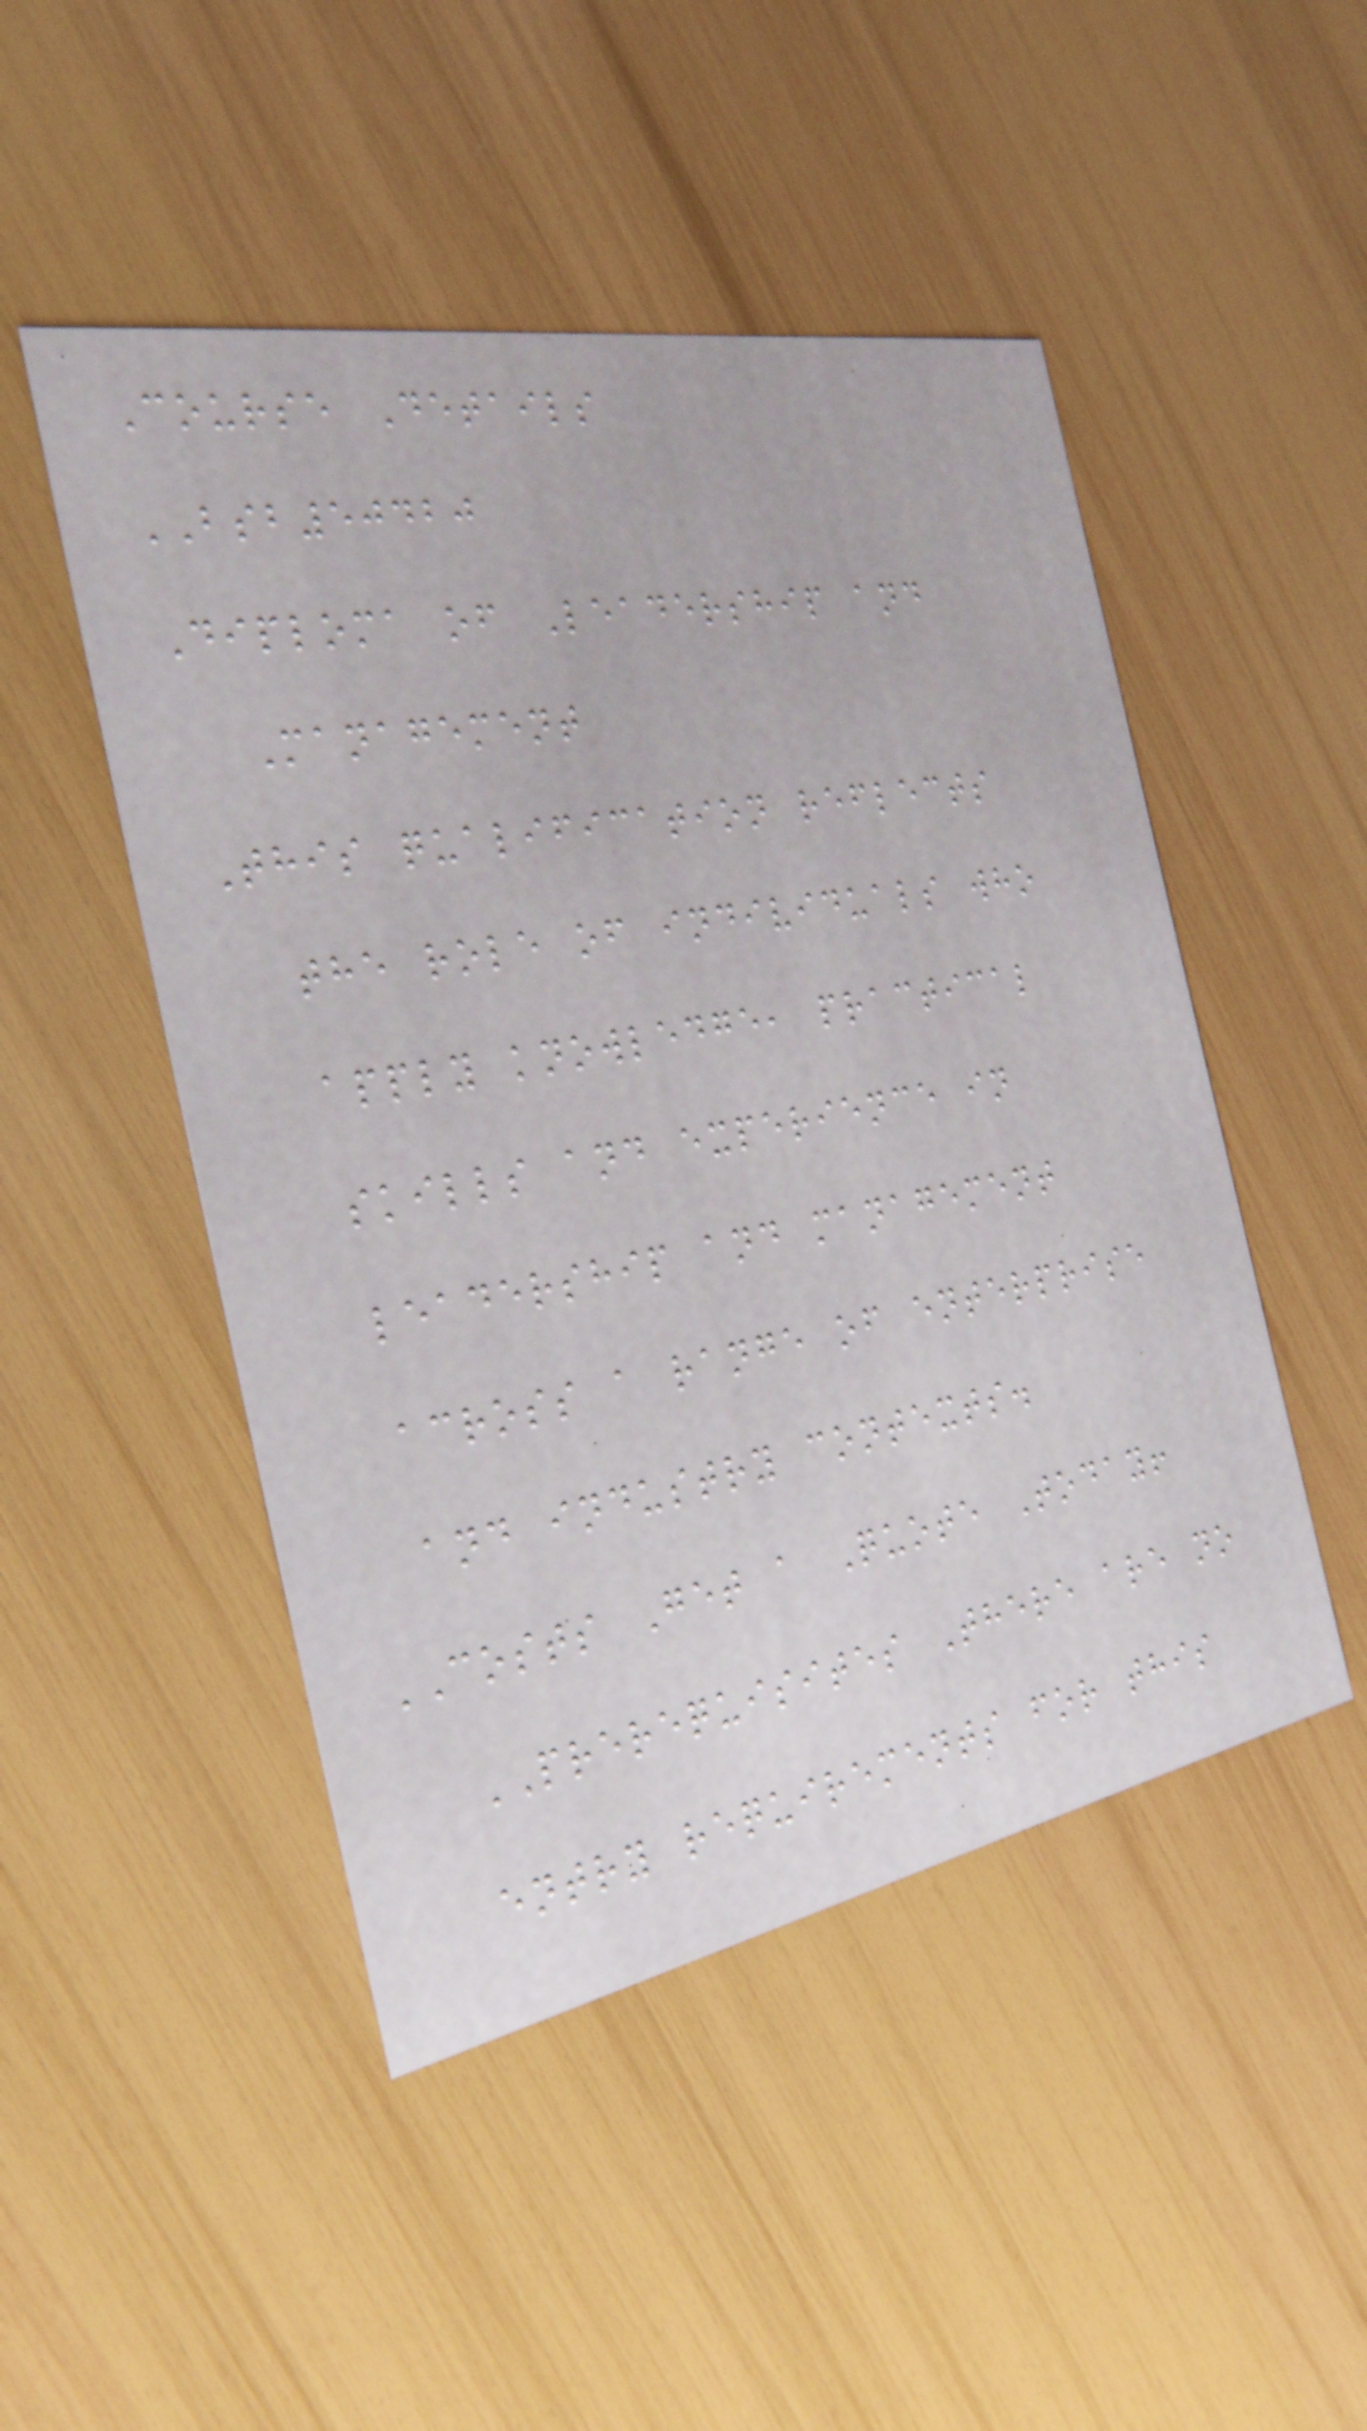Course Details
BSB50420
Diploma of Leadership and
Management
This qualification reflects
the role of individuals who
apply knowledge, practical
skills and experience in
leadership and management
across a range of enterprise
and industry contexts.
COSTS Get a Quote Today!
PREREQUISITES There are no
entry requirements for this
